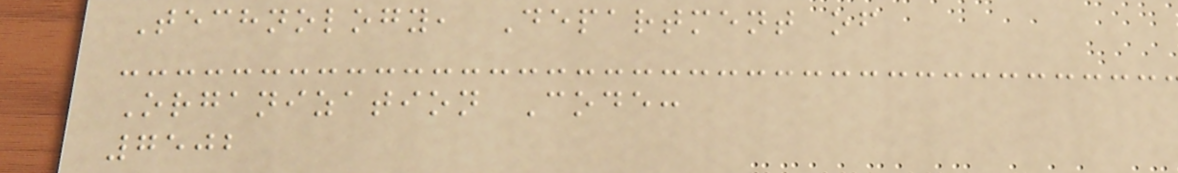Technology, Department of
Organization Code:
7502
